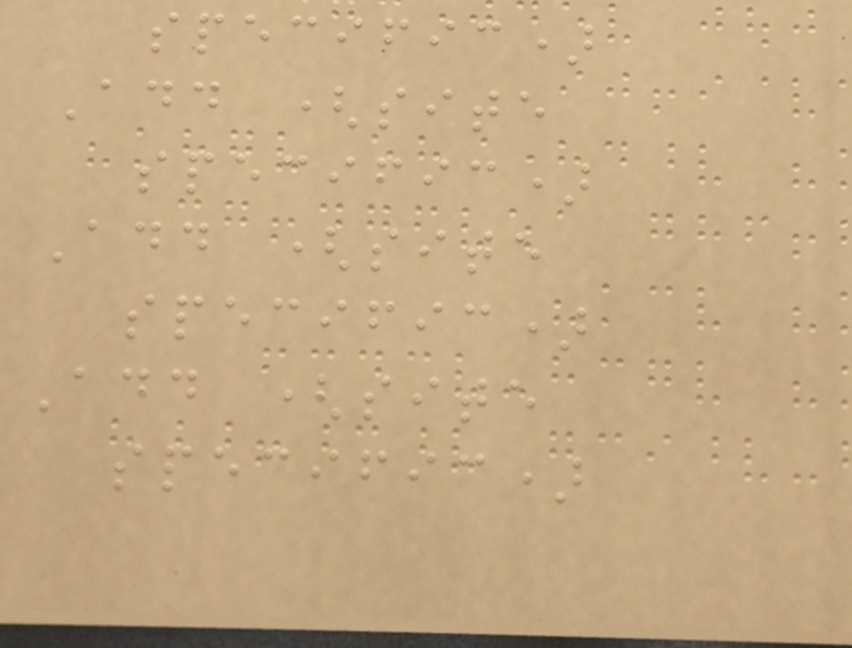specific)
Add (site
specific)
Add (site
specific)
Add (site
specific)
